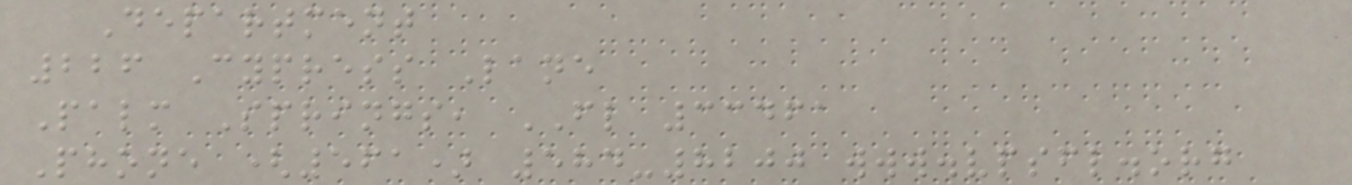Department
226 Cypress Lane
Palm Springs, FL 33461
Phone (561) 584-8200 www.vpsfl.org
